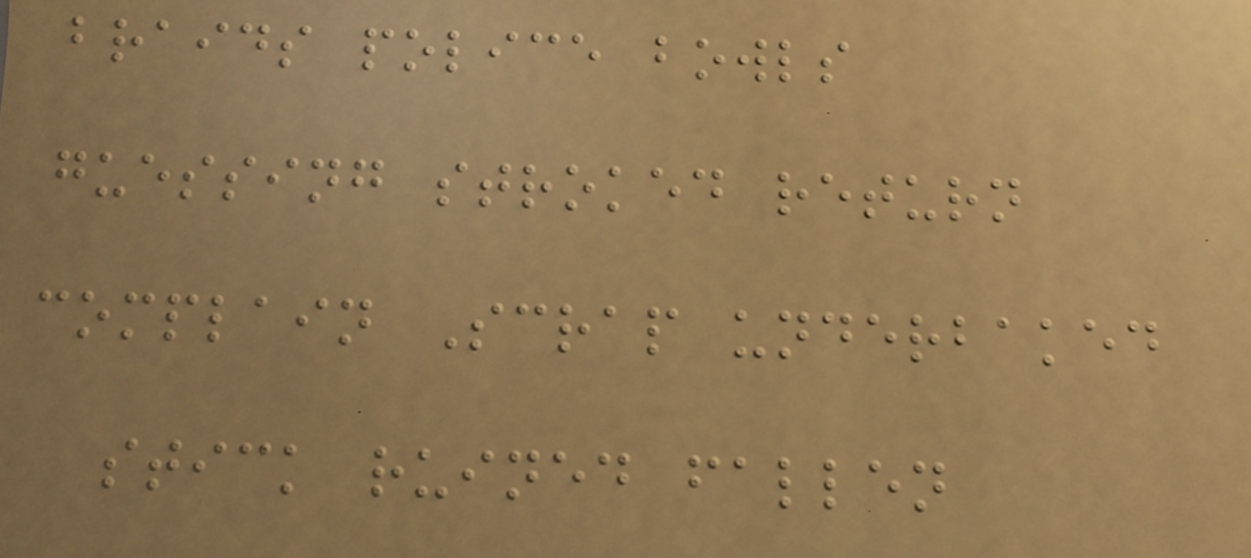braids police bowls
guessing stroked return
complain Scrap underbaked
stick ruined fallen
